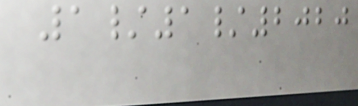1/1/2020
